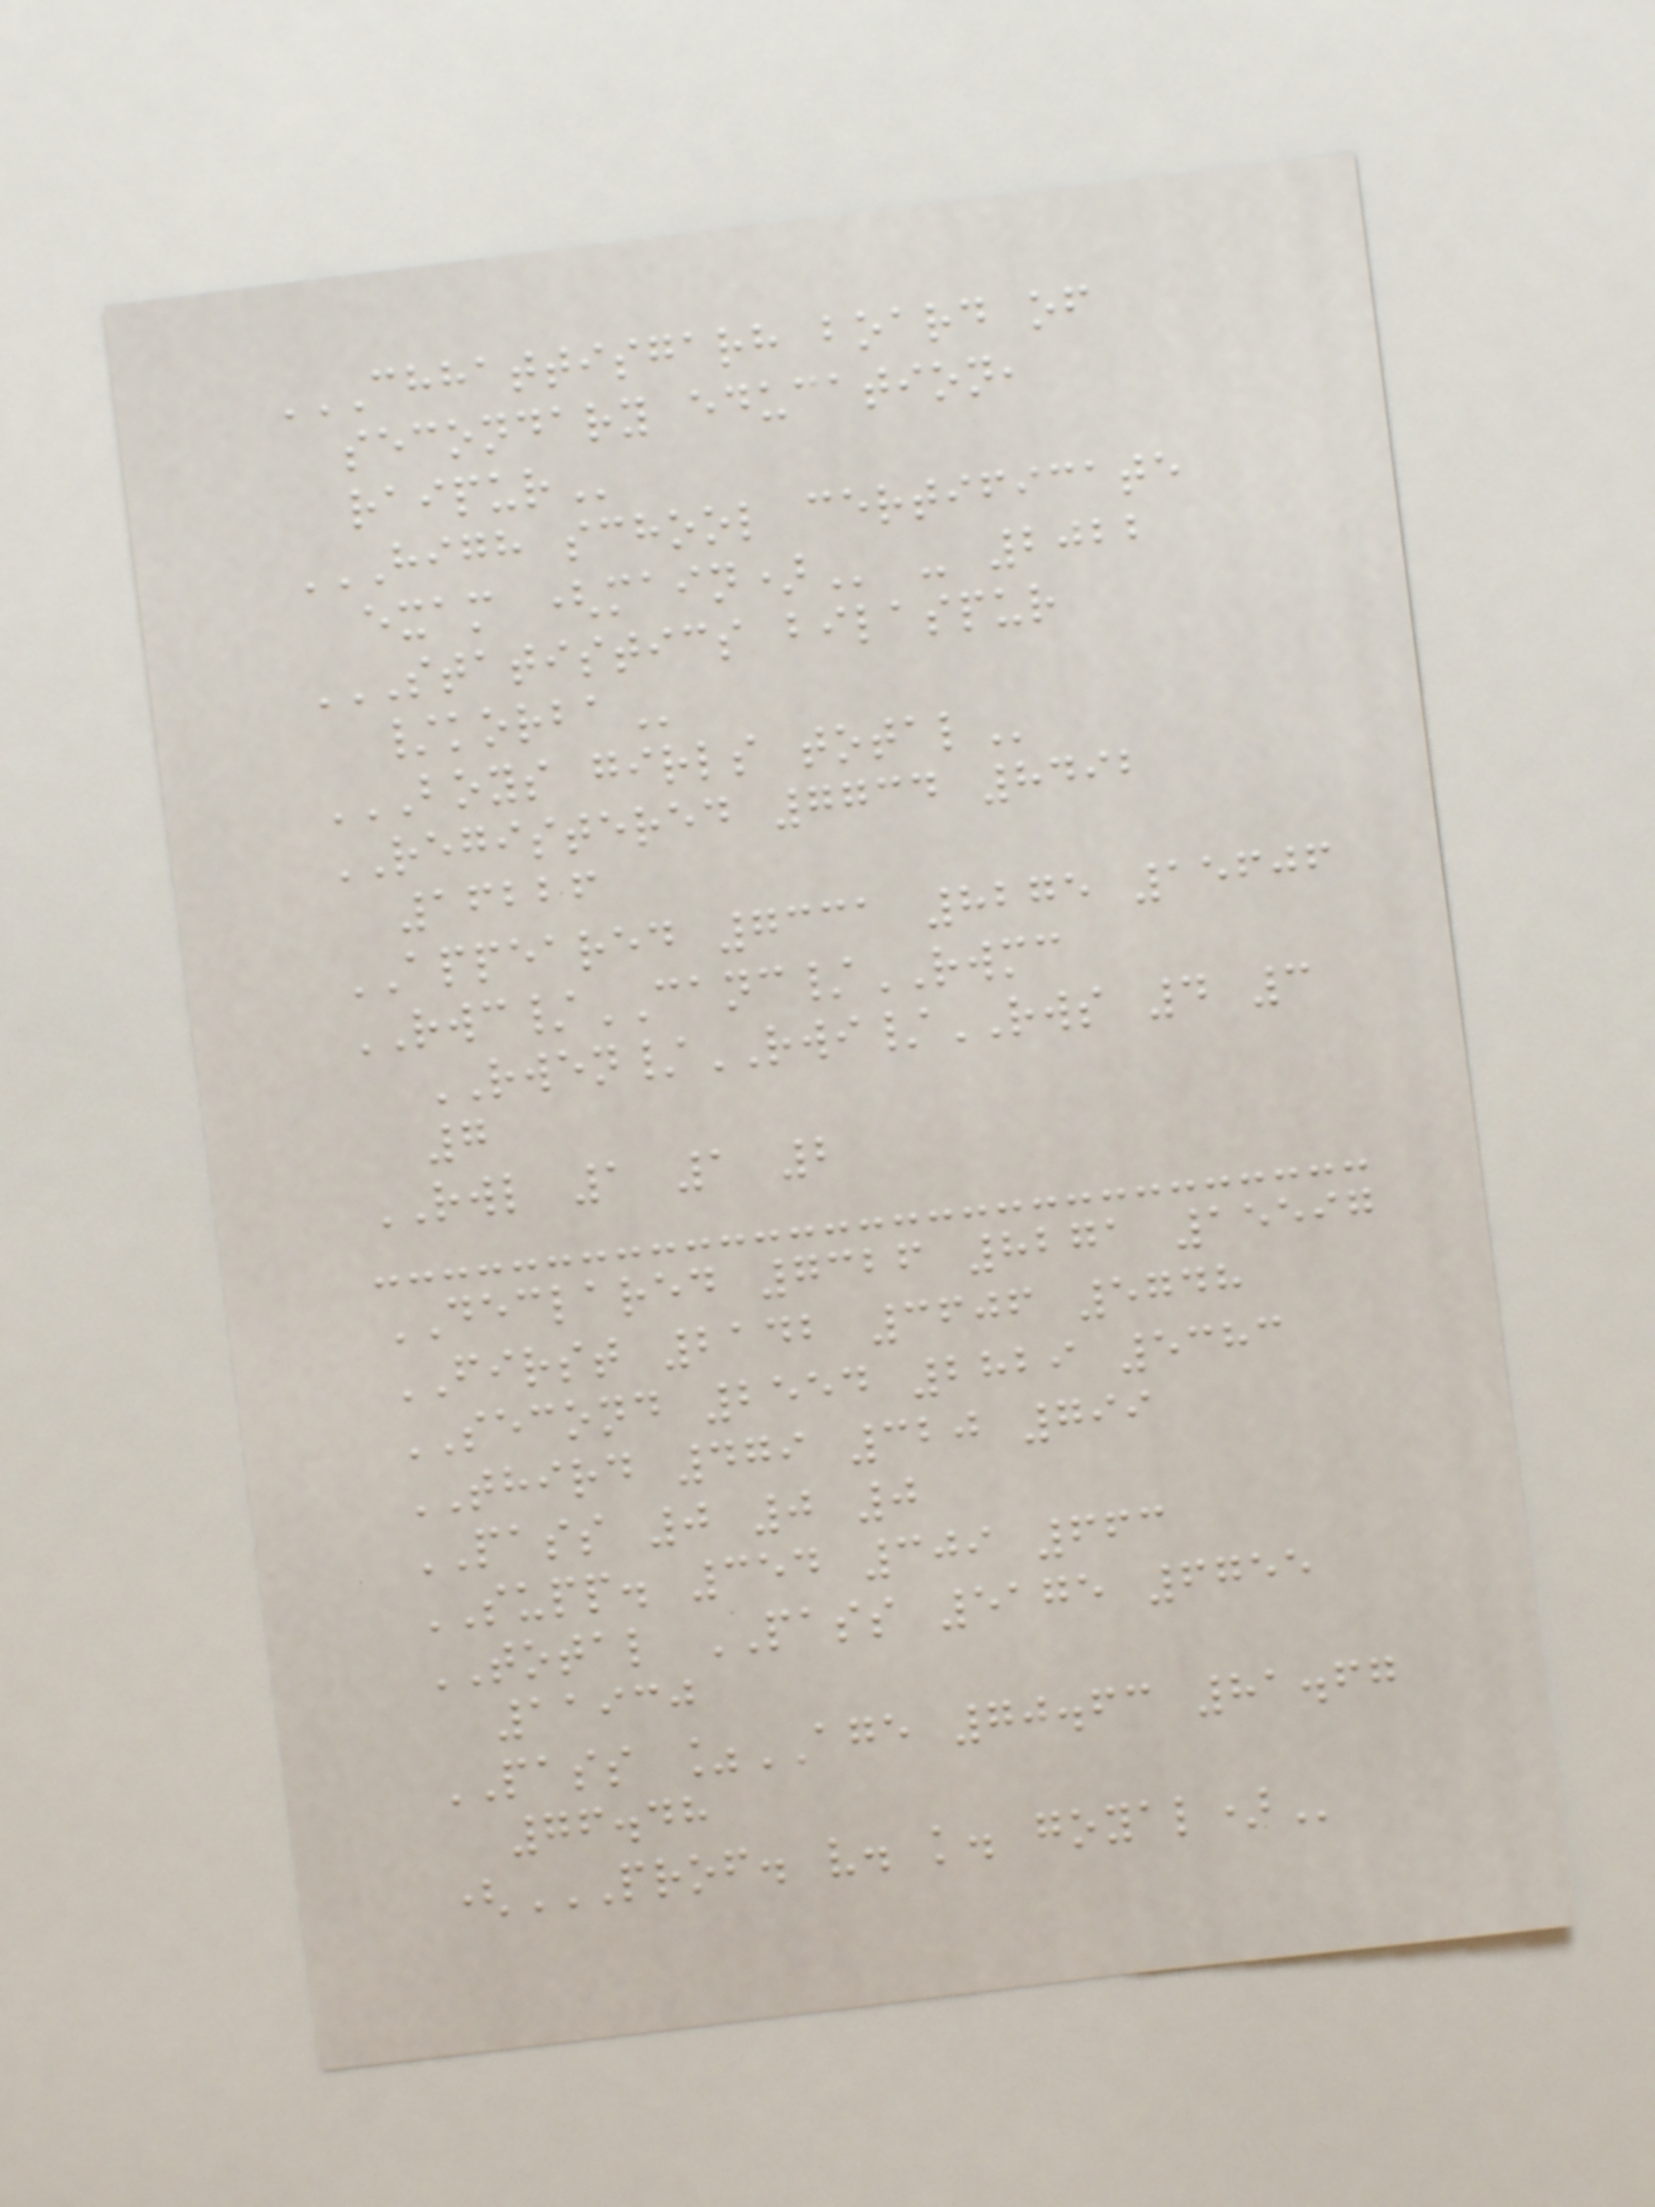CHHATTISGARH BOARD OF
SECONDARY EDUCATION,
RAIPUR
HIGH SCHOOL CERTIFICATE
EXAM (MAIN) - 2022
STATISTICS BILASPUR
/KORBA
BOYS GIRLS TOTAL
REGISTERED 7734 8492
16226
APPEARED 7331 8275 15606
RWC/CANC/RWMC
RWEN/RWI/RWS 4 3
7
RWL 1 1 2
DECLARED 7326 8271 15597
FIRST 2142 3606 5748
SECOND 2554 2829 5383
THIRD 479 320 799
PASS 0 0 0
SUPP. 354 309 663
TOTAL PASS 5175 6755
11930
PASS %AGE 70.63 81.67
76.48
(PROF. V. K. GOYAL)
